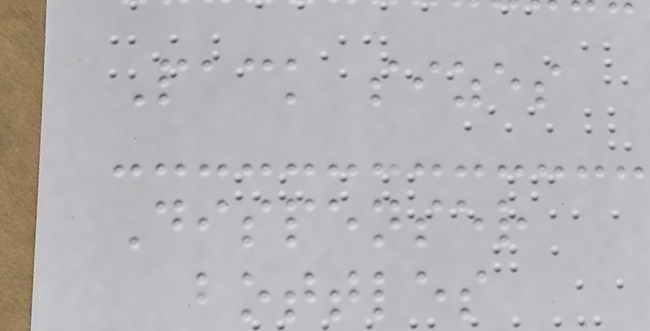Pack sizes
Dispenser
bottles
